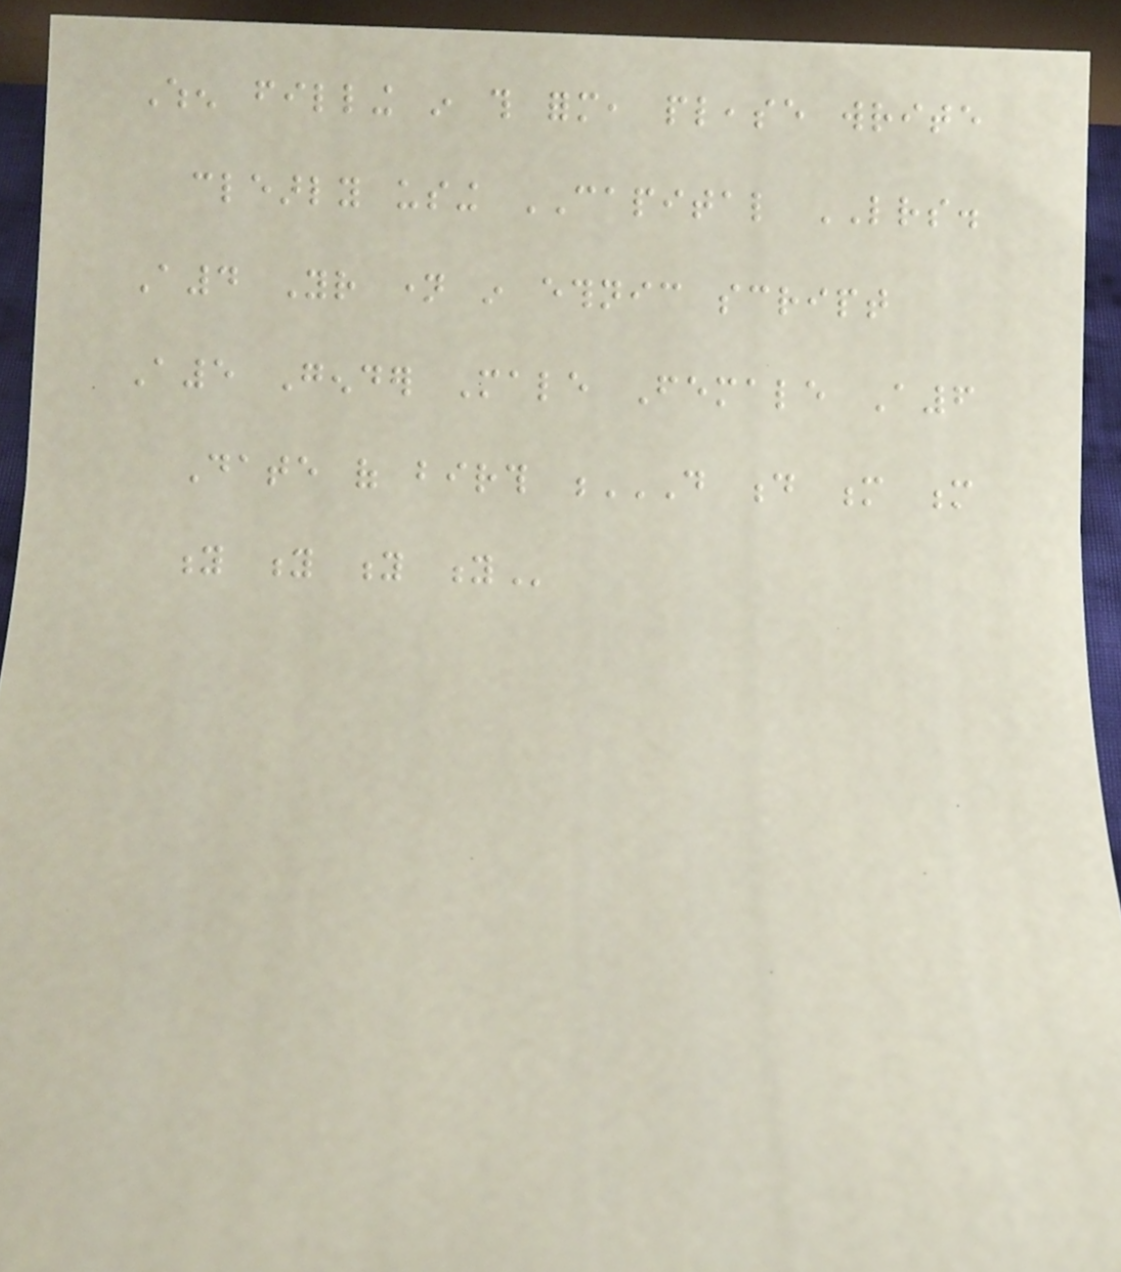When filling in this form, please write
clearly using CAPITAL LETTERS.
A4 Your name in ethnic script
A5 Gender Male Female A6
Date of birth D D M M
Y Y Y Y
